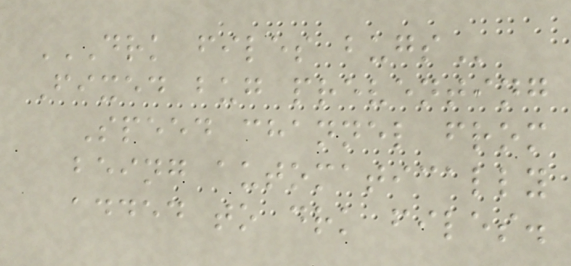DRK FILES BUGS
Fixed bug preventing
Speed channel from
being automatically
added to drk files.
